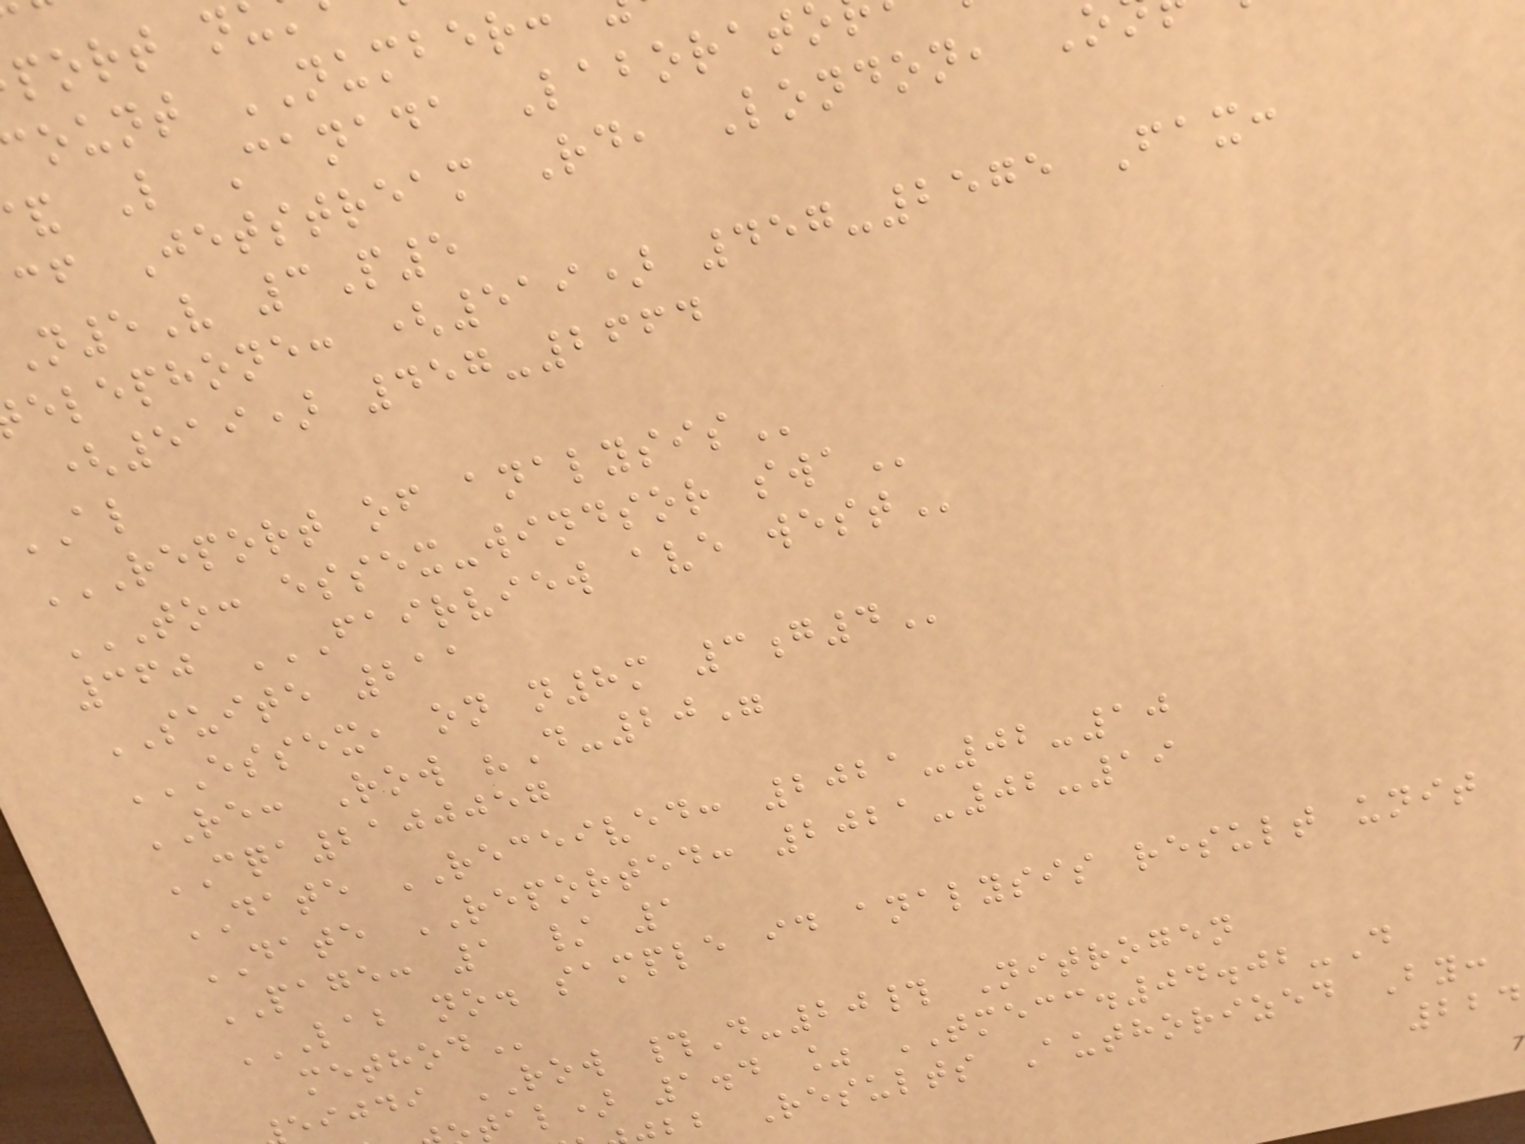ount NUMBER
L Canada Laborat
cf Jetstream Rd, London,
N5V 3P5
elephone: (519) 457-2575 Fax:
(519) 457-2664
AL
REPORT OF ANALYSIS
TO: ESSEX-WINDSOR SWA
360 FAIRVIEW AVE WEST
SUITE 211
ESSEX, ON N8M 3G4
RE: Row "D-20"
CQA2100057
DATE RECEIVED: 2021-02-10
DATE REPORTED: 2021-02-19
PAGE: 1 / 1
LAB NO. SAMPLE ID ANALYSIS RESULT UNIT
eijdi ROW #D-20# Nitrogen
tal) 1.4 % TMECC.04.02-D
b Results Authorized By:
224
